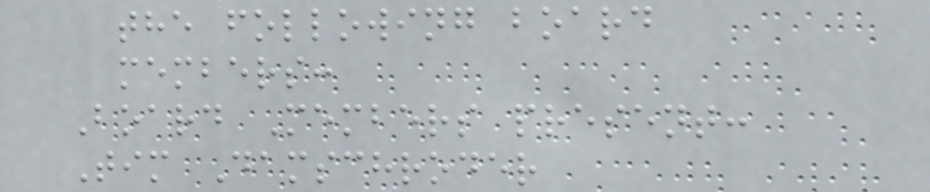the following board
members:
Board Members present:
Tim Damschroder
